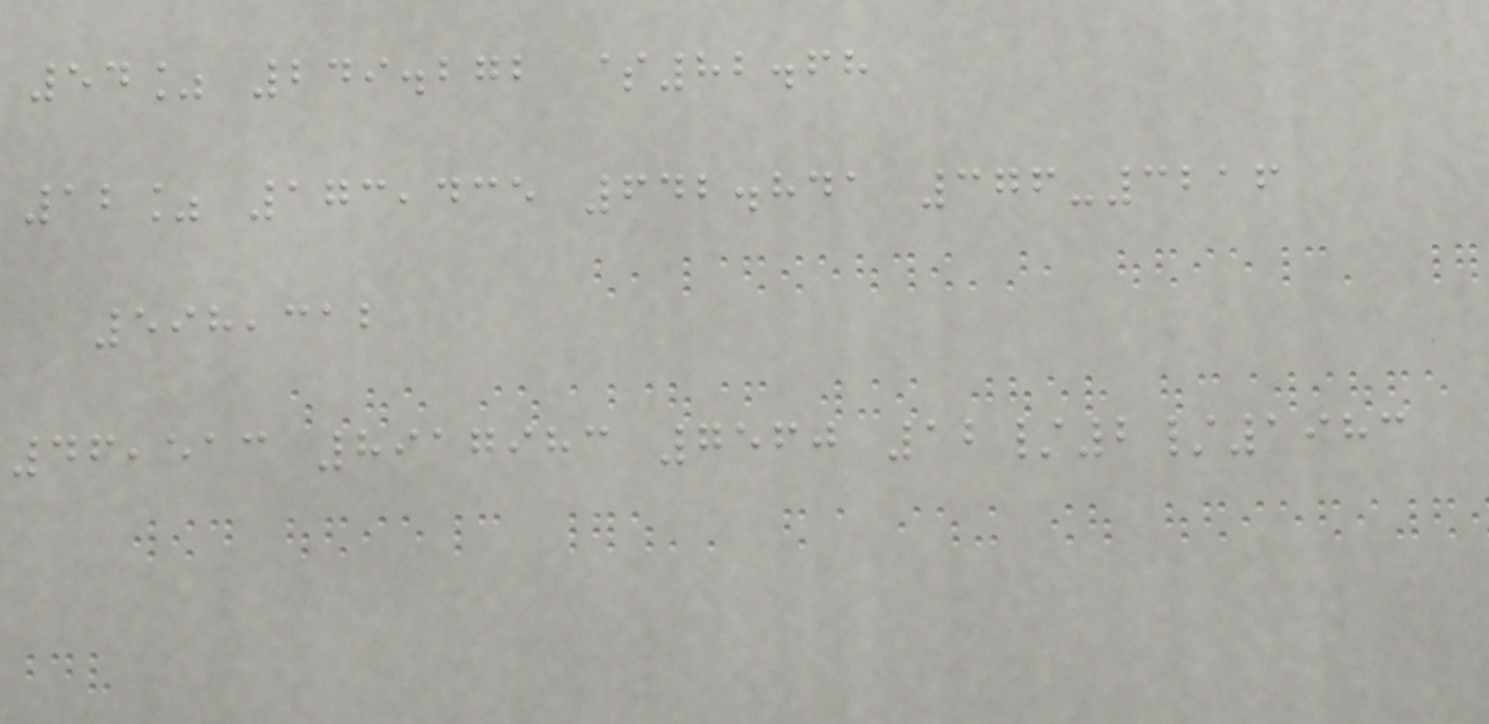54% 249.272 $82.68
12% 173,435 642.841 376-3216
598,312
46,513 8917983 7560 12/2/1983
